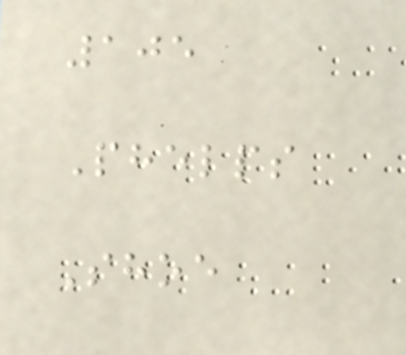105
Phelps
Shoe
